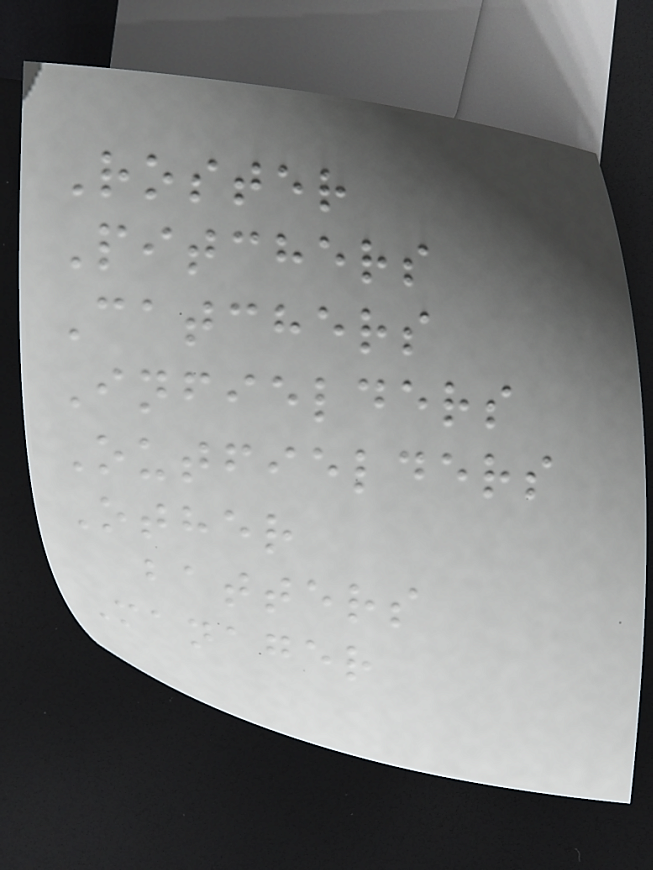Roster
Pitchers
Catchers
Infielders
Outfielders
Other
batters
Manager
